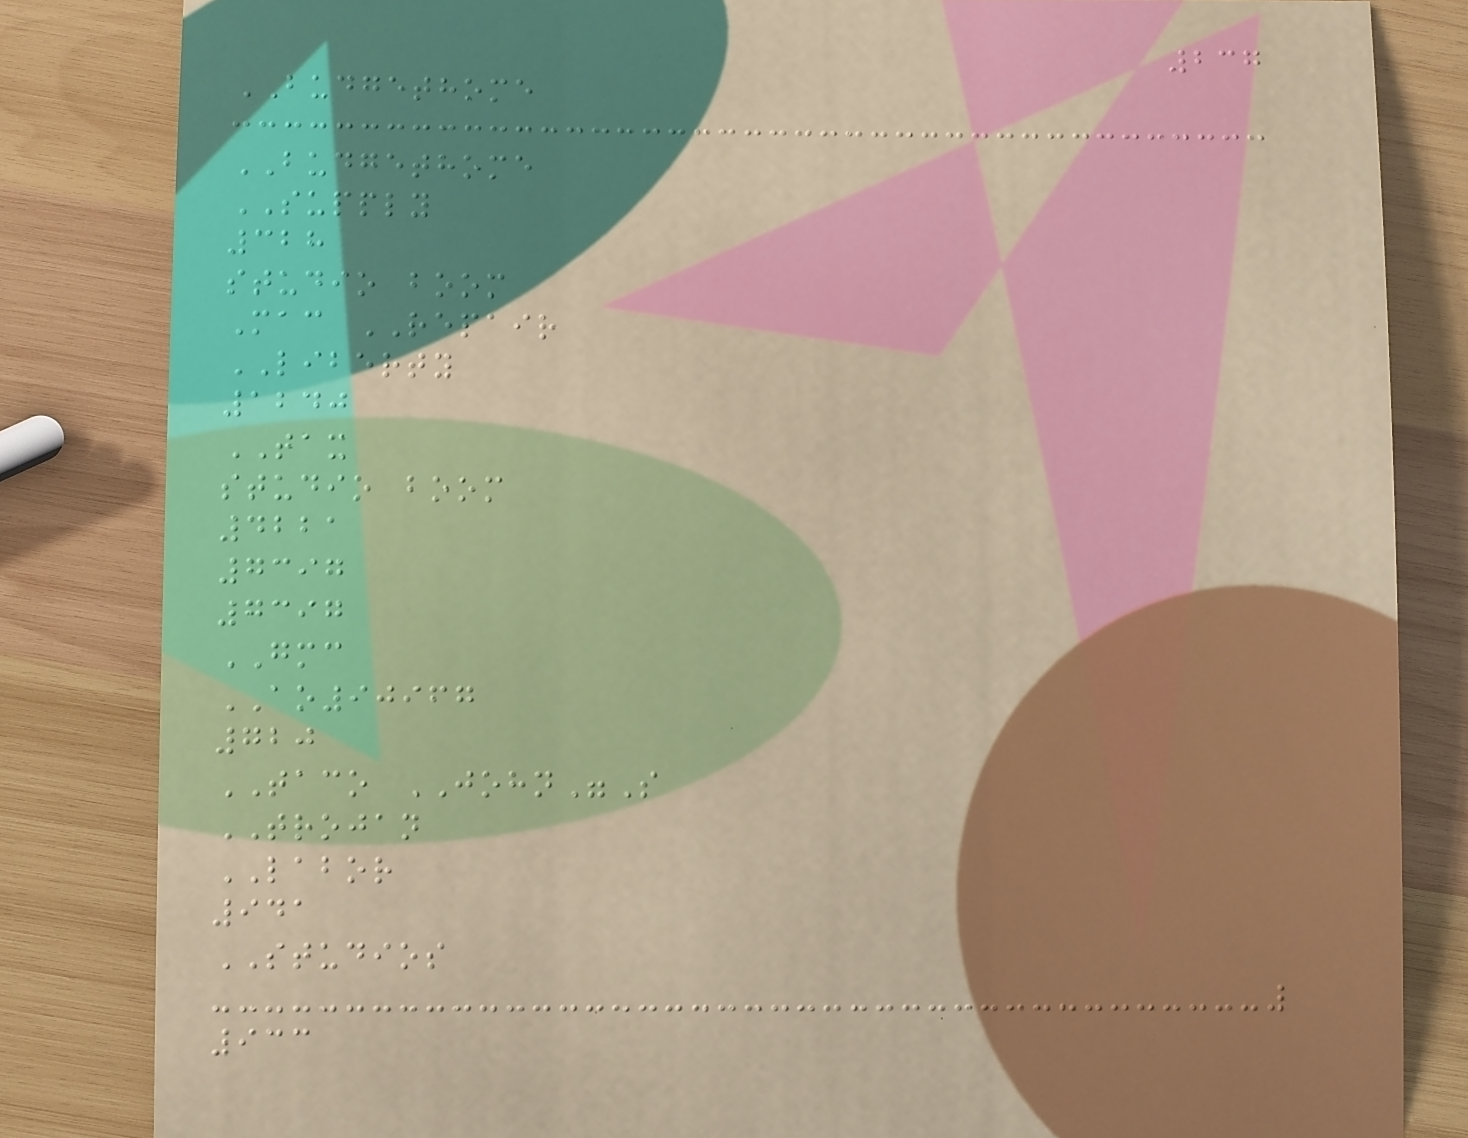237
BUDGETHOME
BUDGETHOME
SUPPLY
328
studio boom
Mac REPAIR
LIBERTY
1240
TAX
studio boom
4221
7397
7397
GMC
AO90967
720
TACO JOHN"S
TROJAN
LABOR
941
STUDIOS
933
